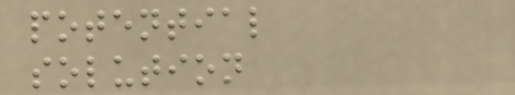potential
solution
